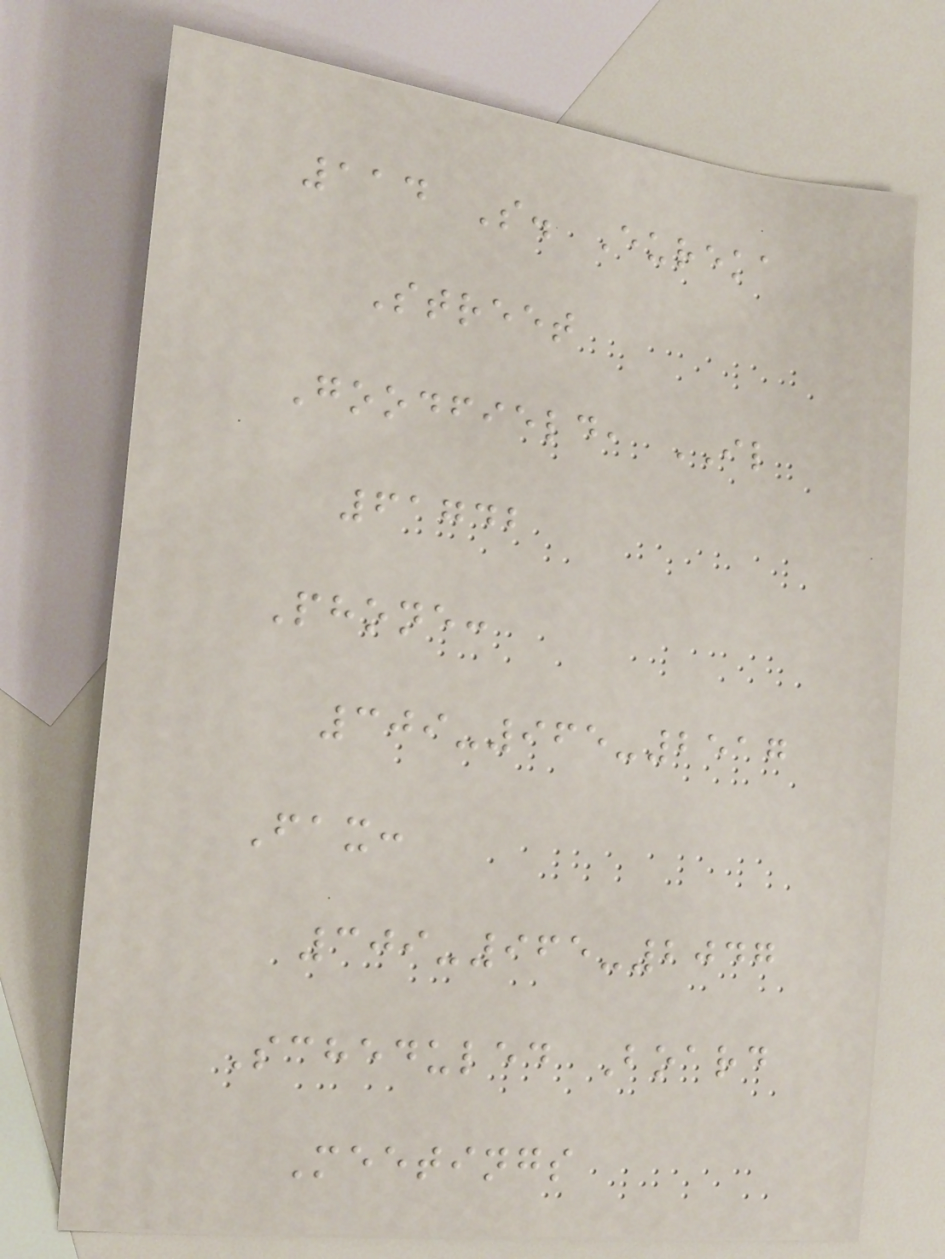114 S. Eureka
Street
Goodfield, IL
61742
Phone:
309-965-2517
Fax:
309-965-2047
Scheduled Board
Meetings
